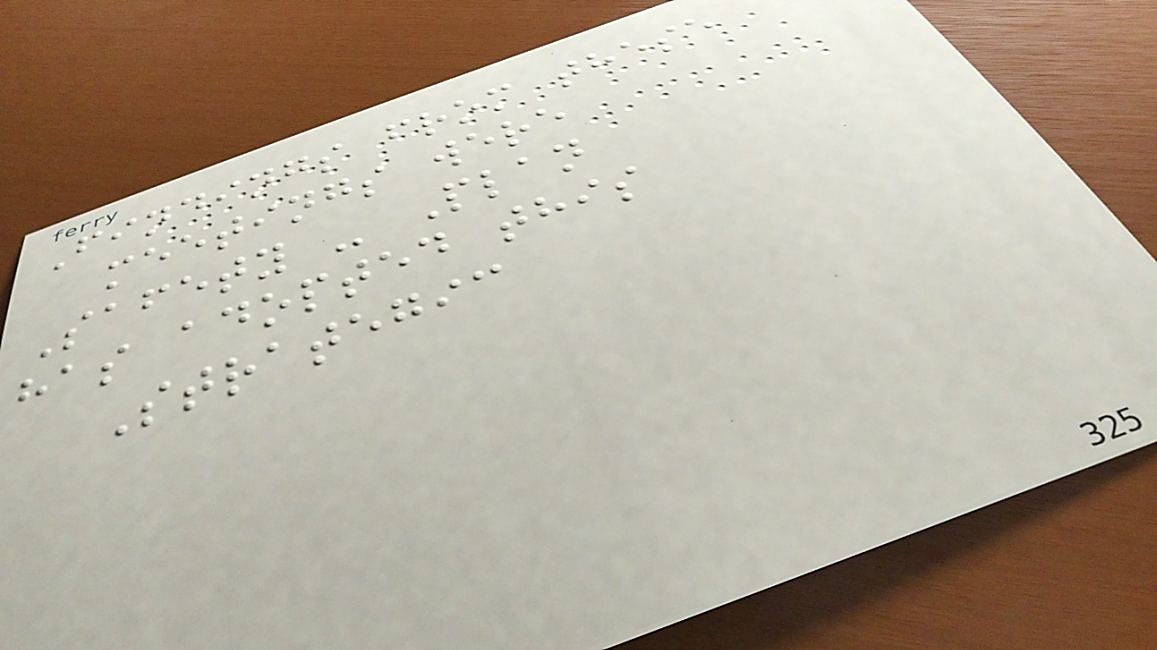Findings from these
meetings were
Safety - Plan
has adopted this
Strategic
